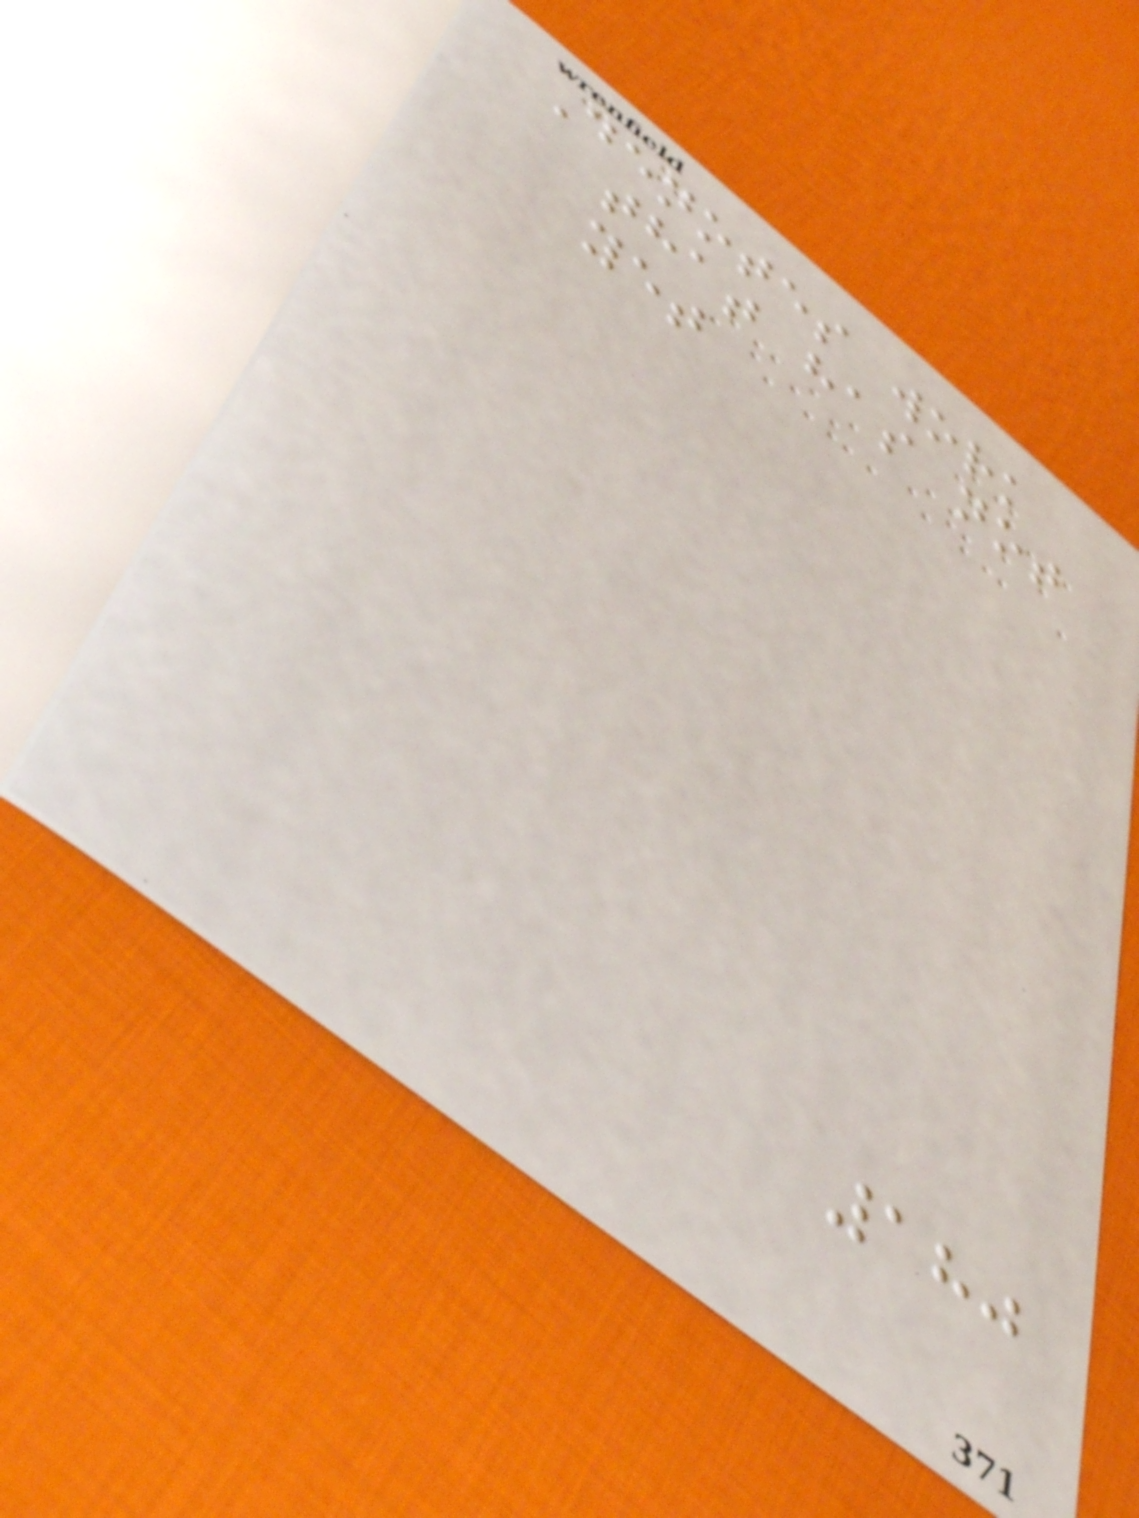Denotes work
that has not
yet
180
